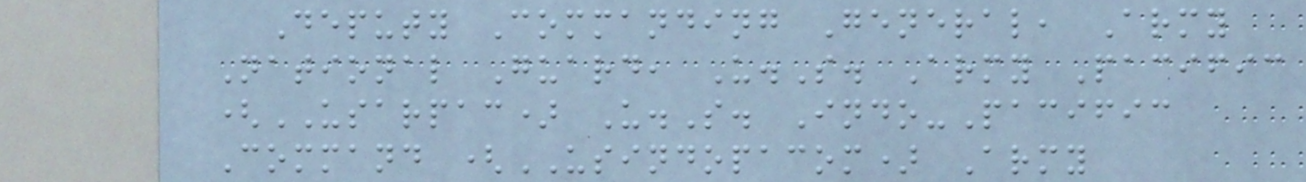Deputy Commanding General, Army
National Guard, U.S. Army Pacific
(USARPAC) U.S. Indo-Pacific
Command (USINDOPACOM) Army
